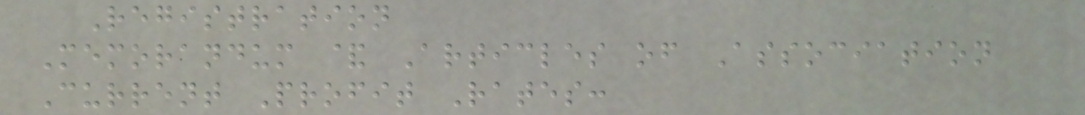Registration
Memorandum & Articles of Association
Current Profit Rates:
